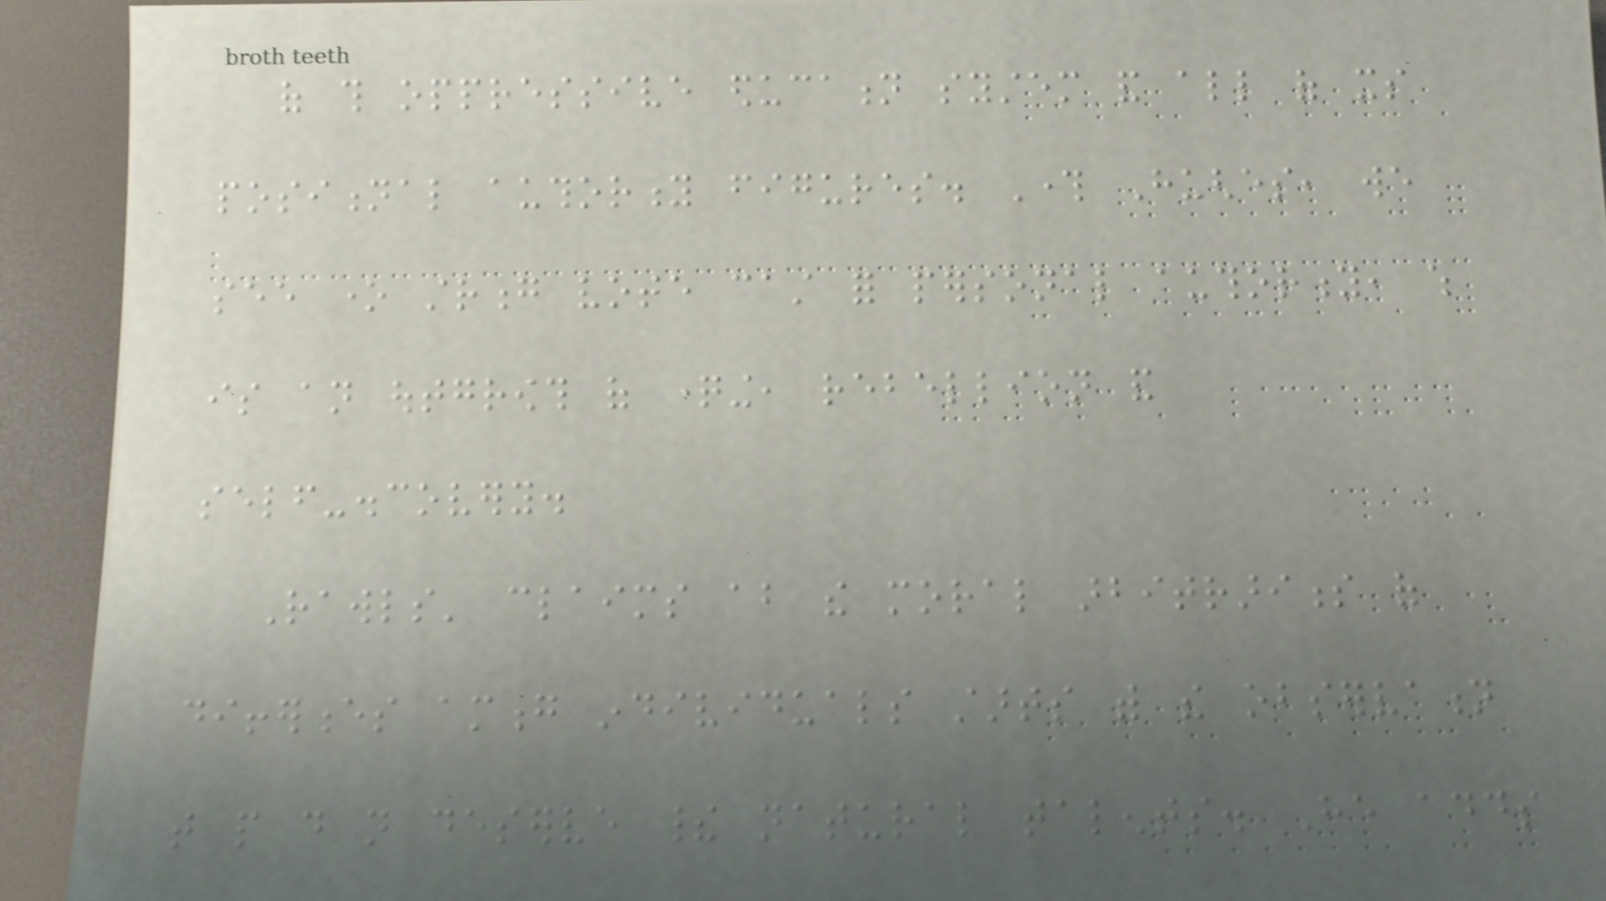of this oppressive education system and all of its
positional authority figures. Through Hughes, we
see one strong vote cast for personal authority, which
is an outgrowth of questioning, rebellion and
self-discovery.
Rawls' claims about the moral arbitrariness of
differences among individuals starts with the observation
that people do not deserve their natural talents. He adds
